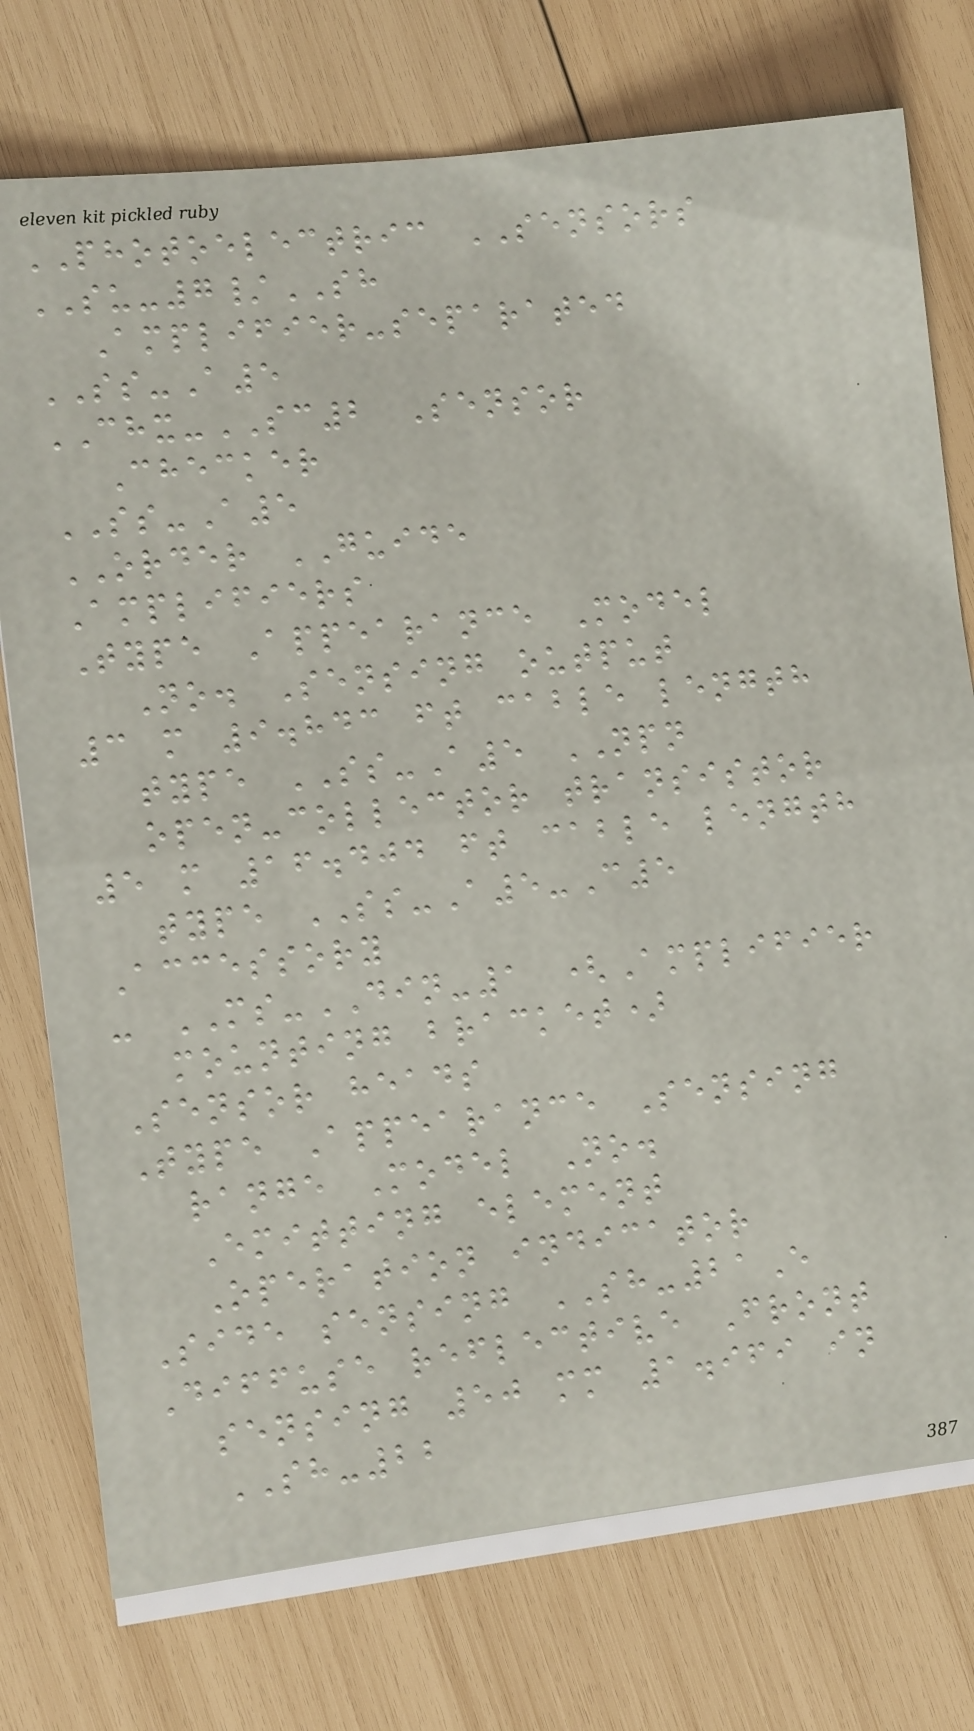PHOTOELECTRIC SENSORS
SU-7/SH
Amplifier-separated
SS-A5
CHX-SC2 Sensor
Checker
SS-A5
ORDER GUIDE
Amplifiers
Type Appearance Model
No. Sensing output
3 m 9.843 ft cable length
type SS-A5 NPN
open-collector transistor
5 m 16.404 ft cable length
type SS-A5-C5
Accessory
- MS-DIN-1 (Amplifier
mounting bracket)
Sensor heads
Type Appearance Sensing
range Model No.
Emitting element
Operation indicator
Side sensing SH-21E
Diffuse reflective Front
sensing 50 mm 1.969 in
SH-22
